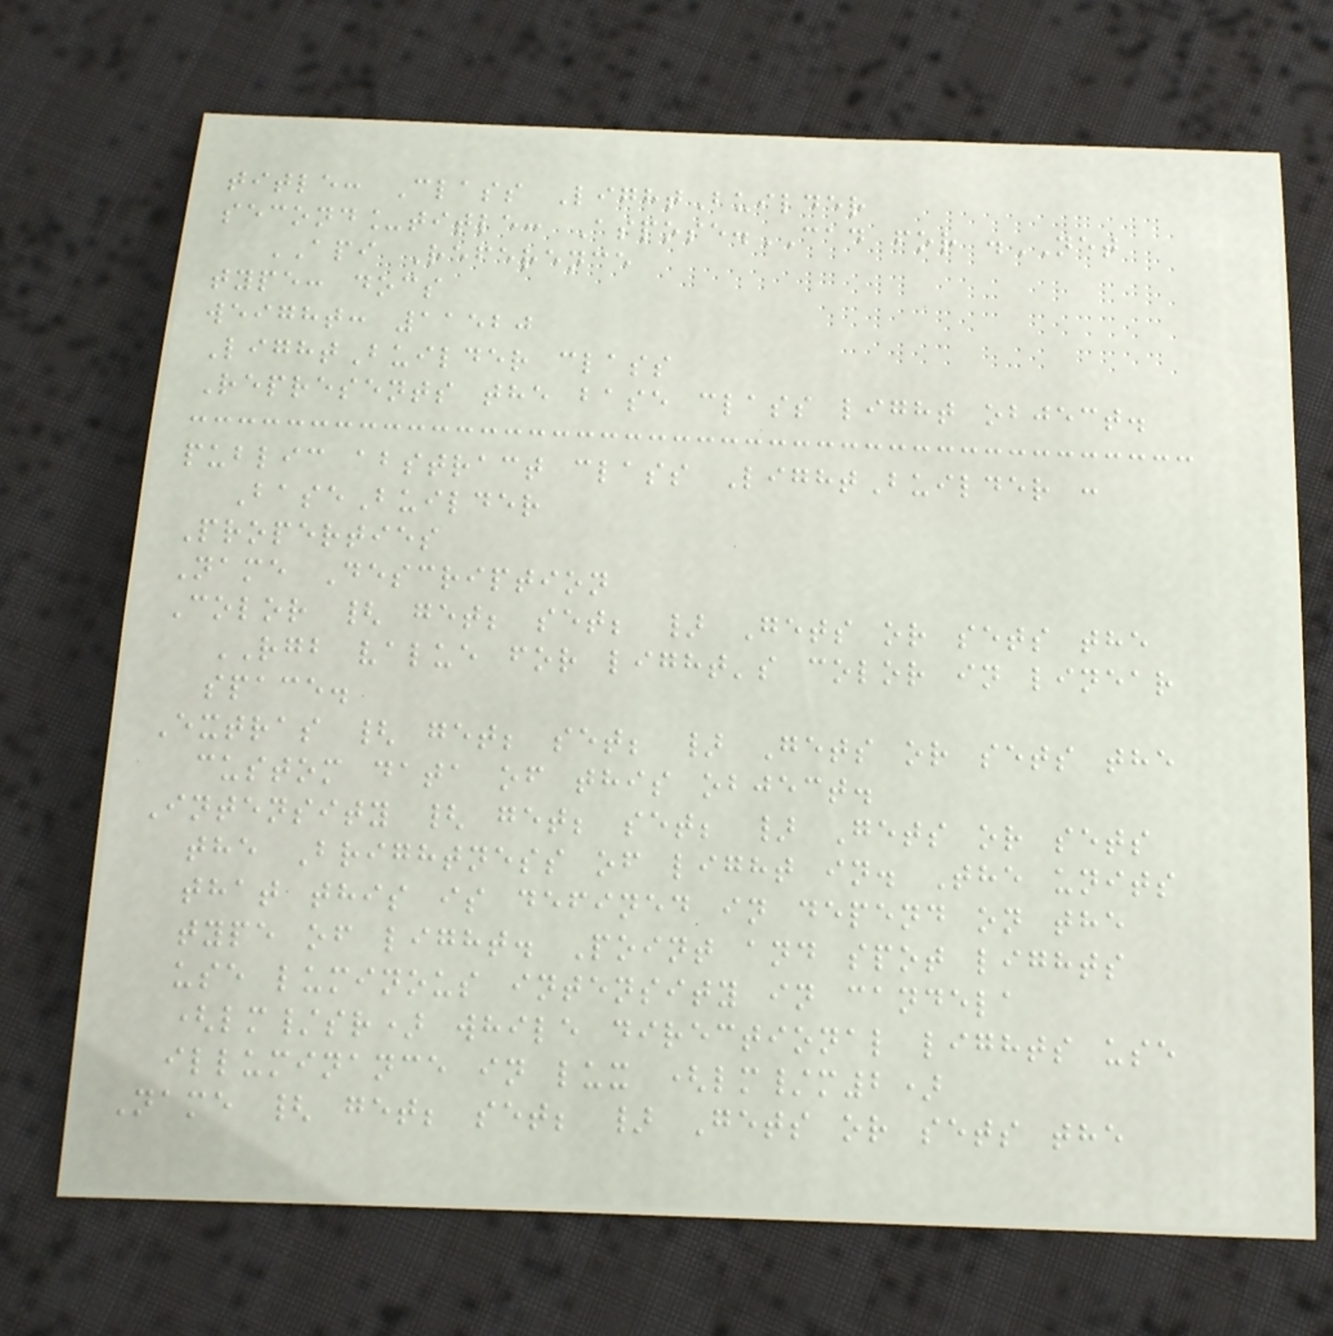title: Class LightBuilder
second_title: Aspose.CAD for .NET
API Reference
type: docs
weight: 11520
LightBuilder class
Represents the base class light object.
public abstract class LightBuilder :
BaseBuilder
Properties
Name Description
Color { get; set; } Gets or sets the
RGB value for light's color in linear
space.
Extras { get; set; } Gets or sets the
custom data of this object.
Intensity { get; set; } Gets or sets
the Brightness of light in. The units
that this is defined in depend on the
type of light. Point and spot lights
use luminous intensity in candela
(lm/sr) while directional lights use
illuminance in lux (lm/m2)
Name { get; set; } Gets or sets the
